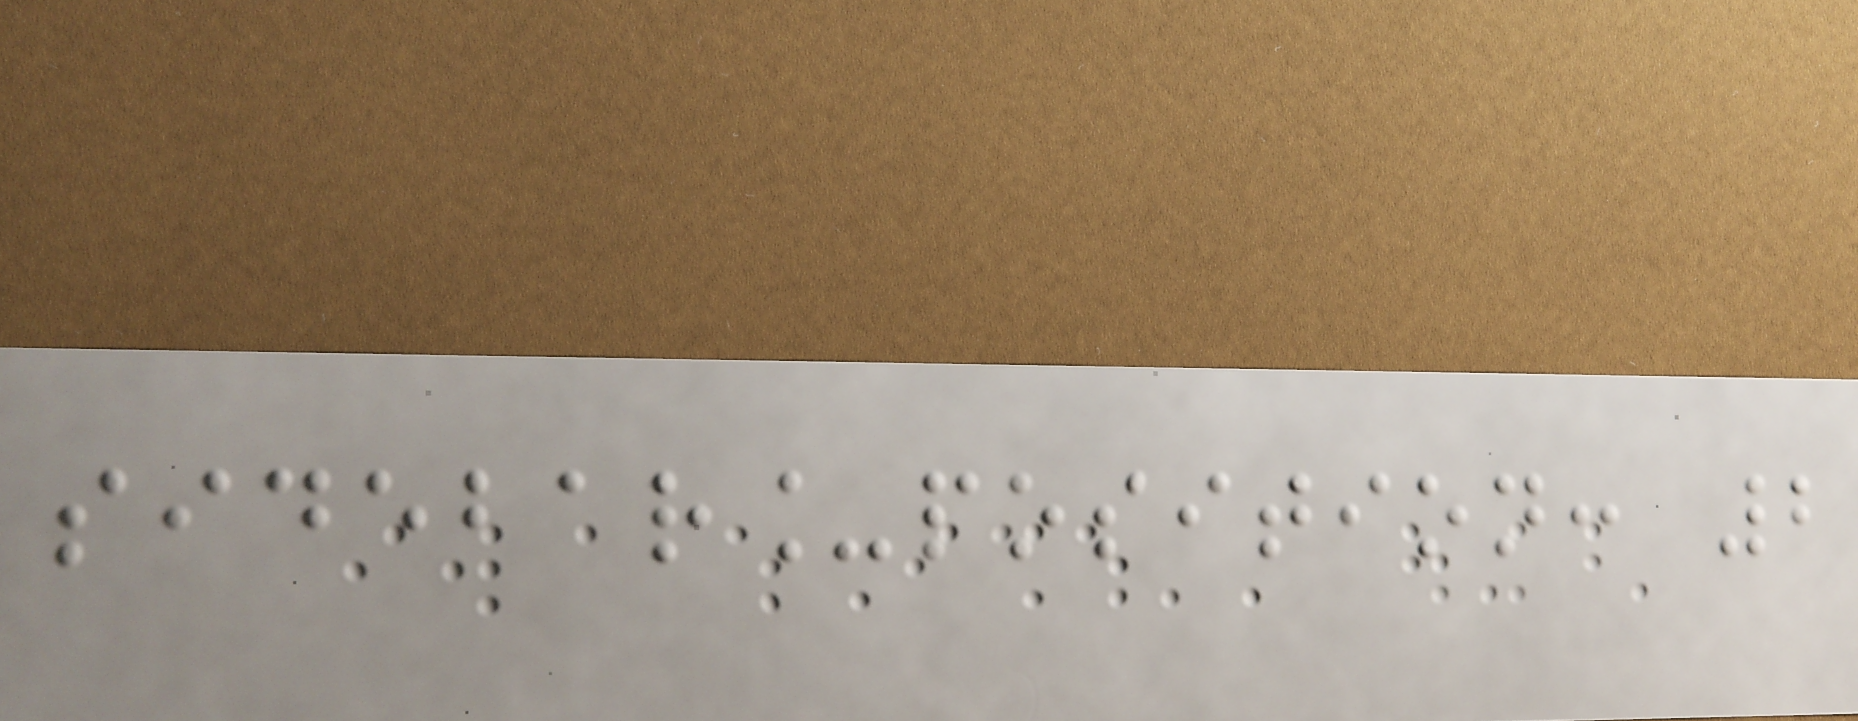sidebar_position: 2
